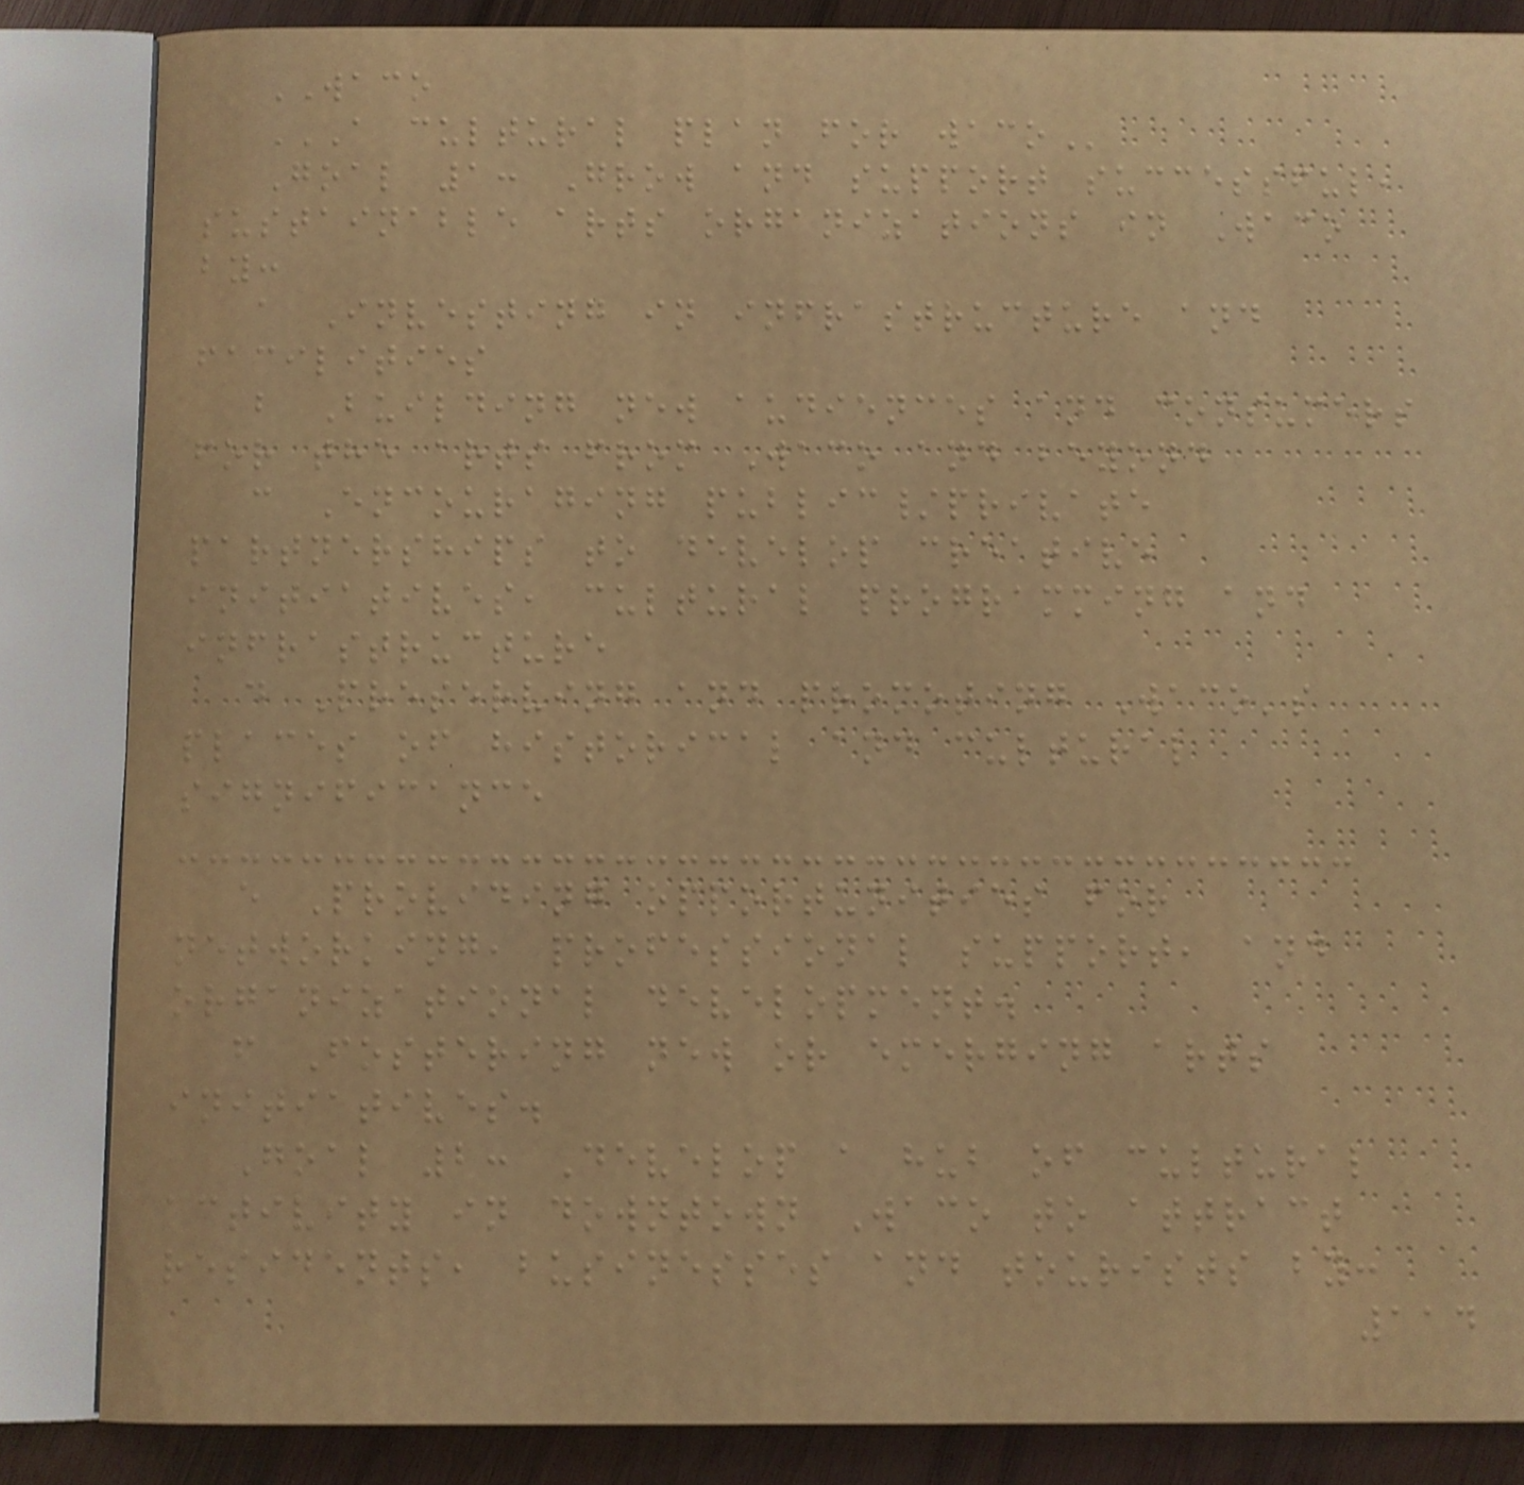WACO
A CULTURAL PLAN FOR WACO
Goal 1: Grow and support successful,
sustainable arts organizations in Waco
by:
a Investing in infrastructure and
facilities
b Building new audiences and consumers
for the arts from Waco and beyond
c Encouraging public/private
partnerships to develop creative
initiatives, cultural programming and
infrastructure
d Preserving and promoting Waco's
places of historical and cultural
significance
e Providing opportunities for
networking, professional support, and
organizational development.
f Fostering new or emerging arts
initiatives.
Goal 2: Develop a hub of cultural
activity in downtown Waco to attract
residents, businesses and tourists by:
114
